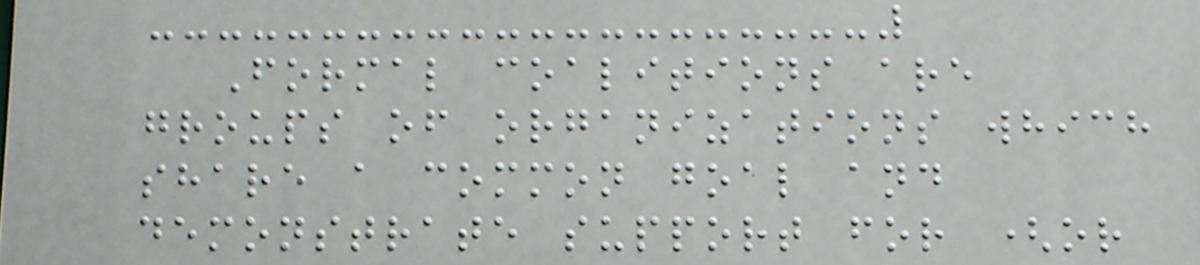Formal coalitions are
groups of organizations which
share a common goal and
demonstrate support for (or
